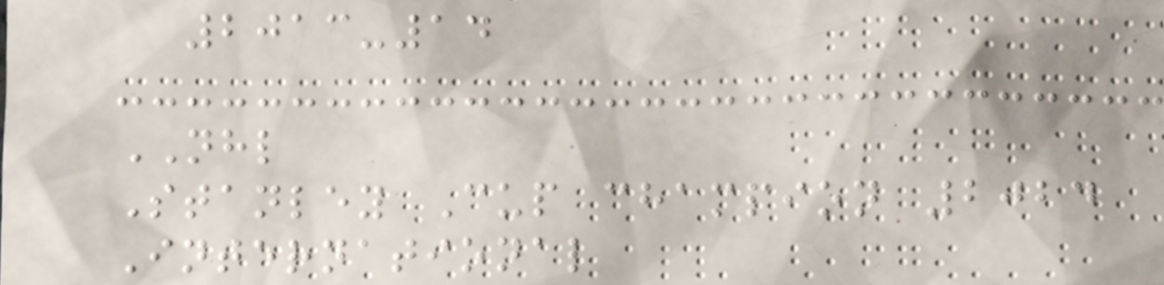2013-14
NHL
Stanley Cup champion 2024
International
